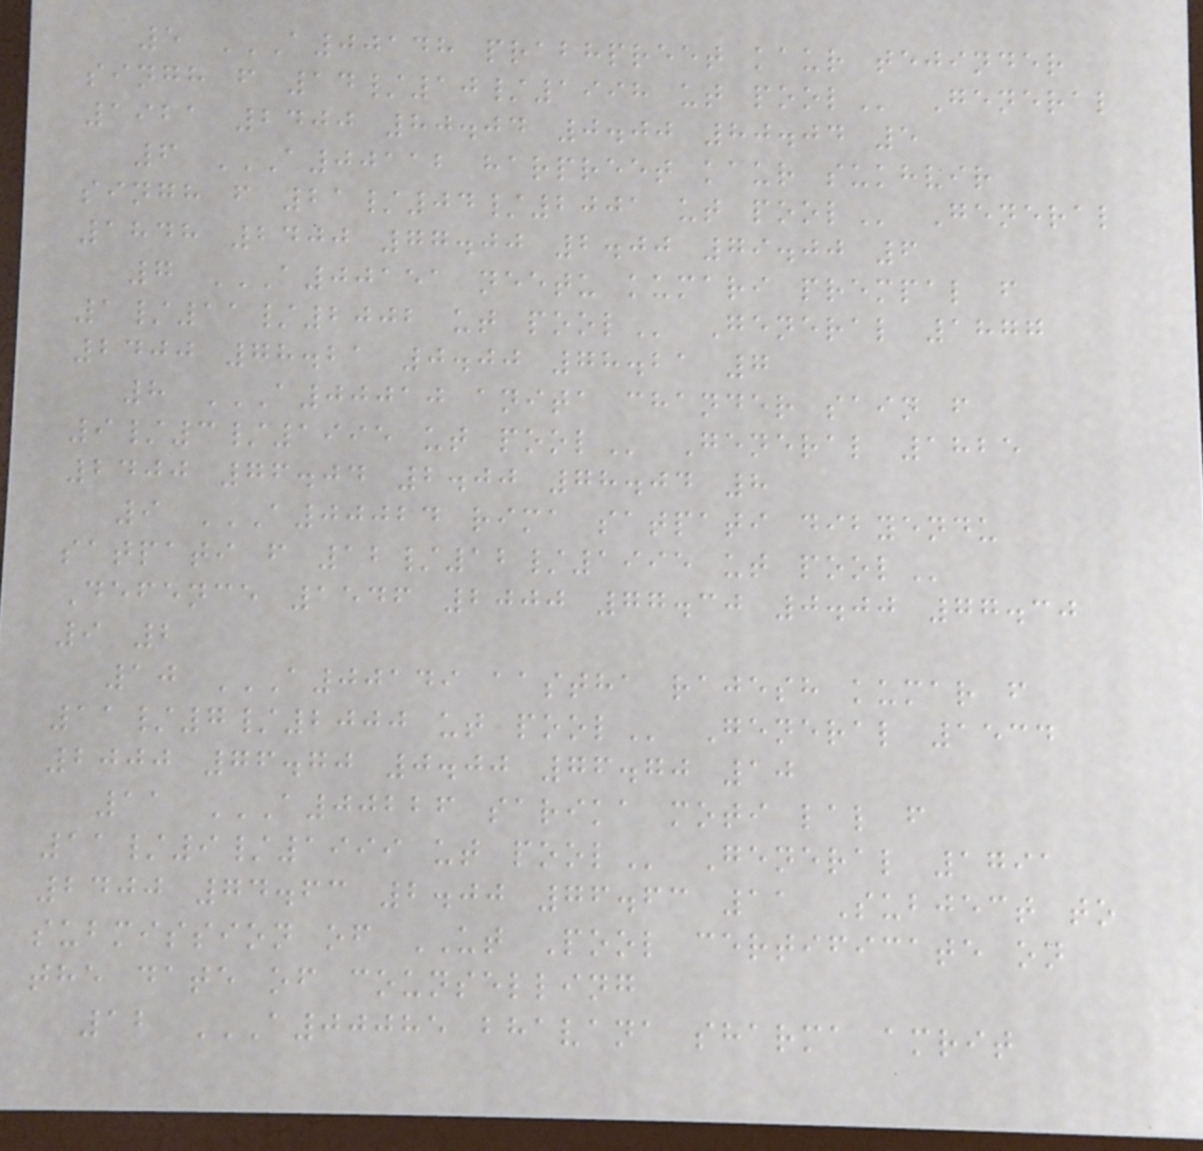5 A00148 PRABHPREET KAUR TEJINDER
SINGH F 14/10/1998 UT POOL General
1921 2400 80.04 0.00 80.04 5
6 A00112 HARPREET KAUR SUKHVIR
SINGH F 21/04/2001 UT POOL General
1848 2400 77.00 2.00 79.00 6
7 A00151 NEETU KUMARI PREMPAL F
1/11/2002 UT POOL General 1877
2400 78.21 0.00 78.21 7
8 A00010 ANITA CHANDER SAIN F
9/3/1995 UT POOL General 1825
2400 76.04 2.00 78.04 8
9 A00024 RIMA SATPATI DIBYENDU
SATPATI F 12/12/1995 UT POOL
Defence 1546 2000 77.30 0.00 77.30
9 2
10 A00149 AASTHA RAJESH KUMAR F
11/7/2000 UT POOL General 1534
2000 76.70 0.00 76.70 10
11 A00226 SARIKA MOTI LAL F
11/9/1999 UT POOL General 1791
2400 74.63 2.00 76.63 11 Subject to
submission of UT Pool certificate on
the date of counselling
12 A00085 BHAVANA SHARMA AMRIT
